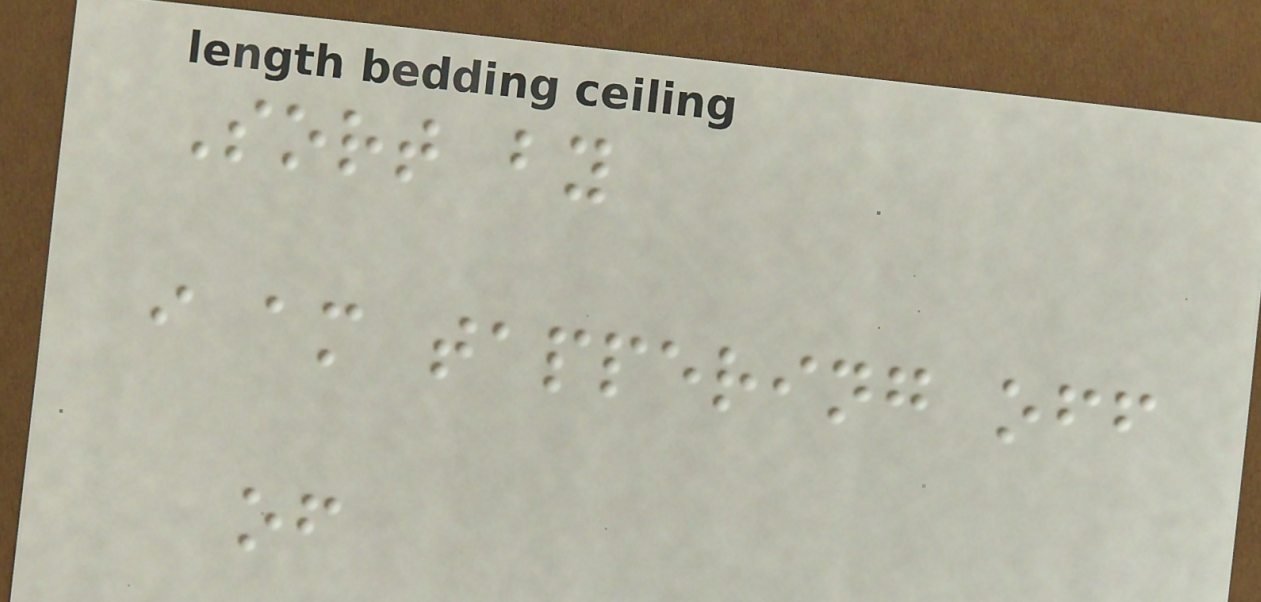Sort by
i am tappering off
of
